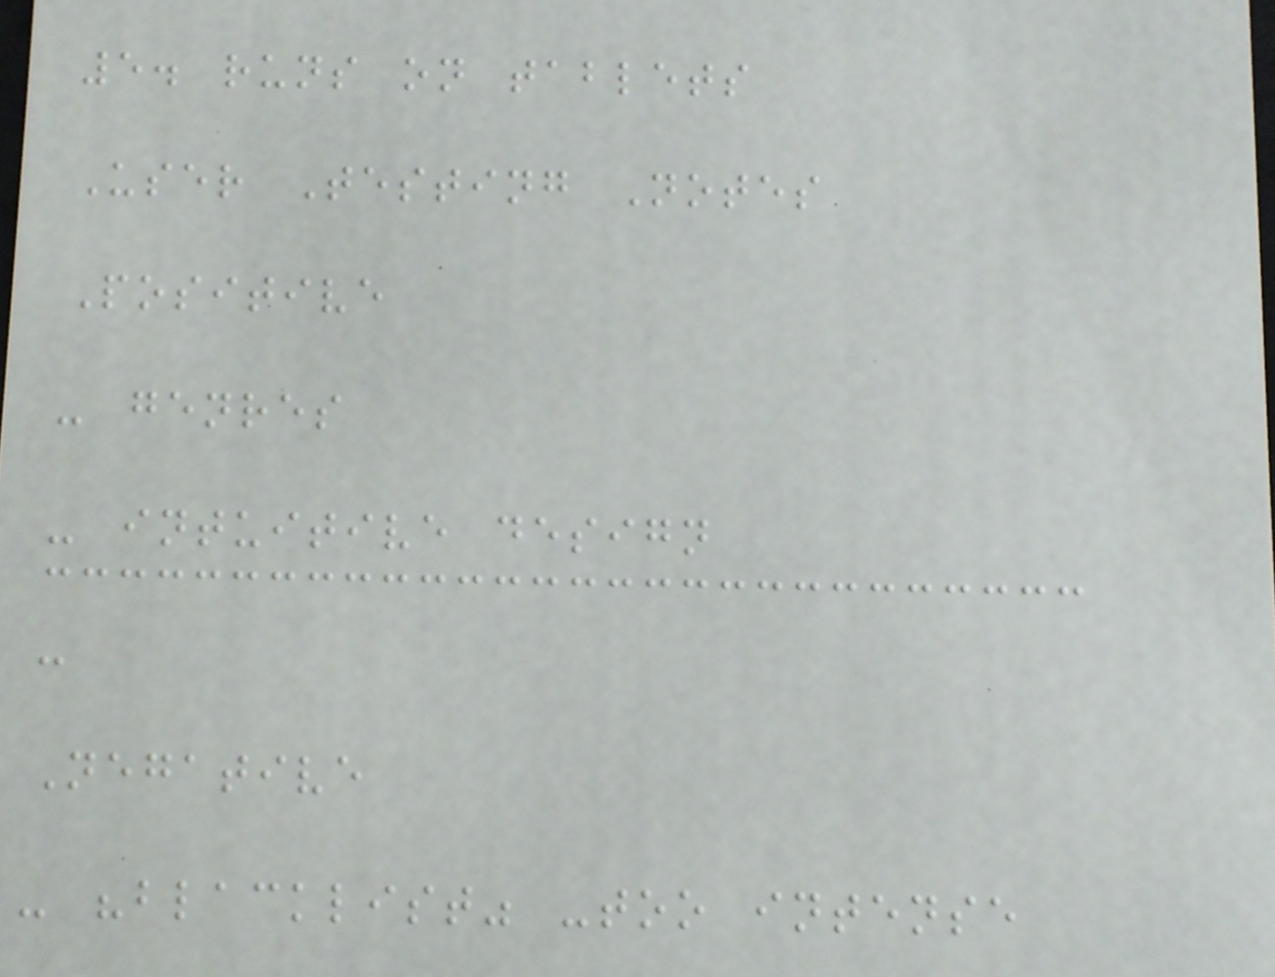5. runs on tablets
User Testing Notes
Positive
- genres
- intuitive design
-
Negative
- "blacklist" -too intense
